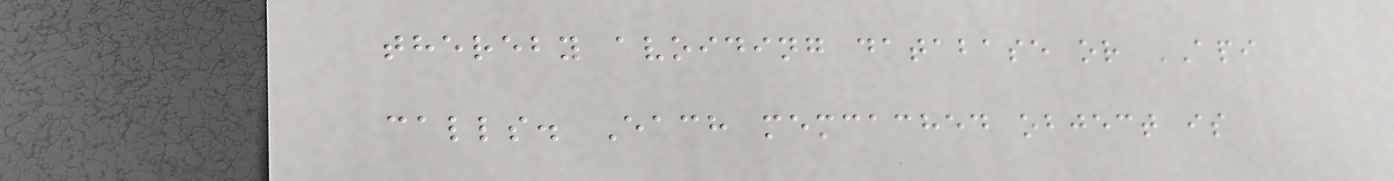thereby avoiding database or API
calls. Each memcached object is
